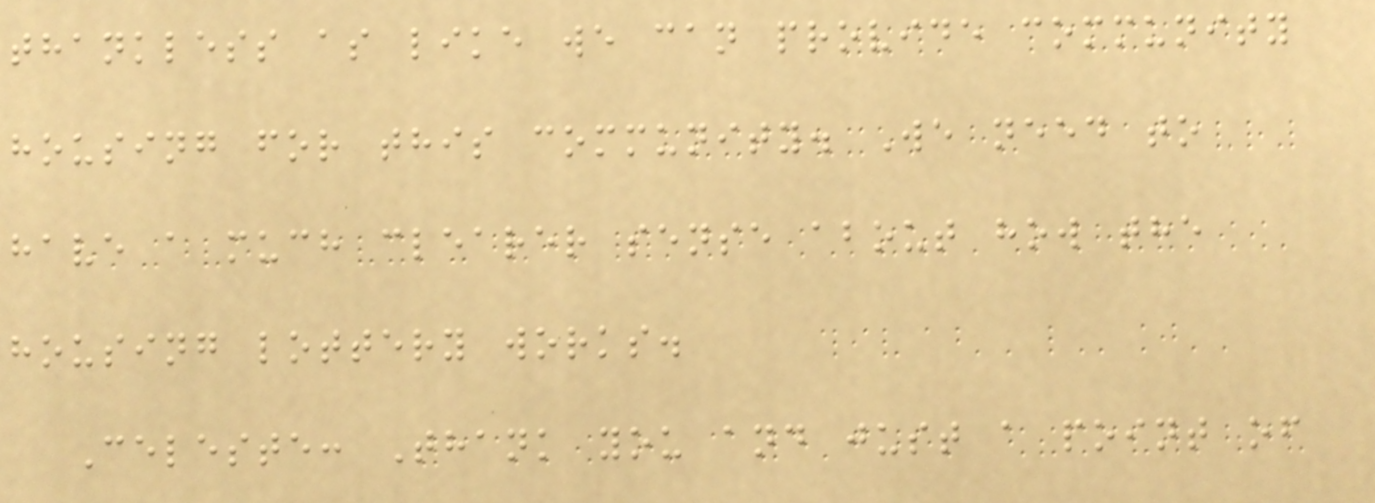thankless as like we can provide community
housing for this community. We need to
have a much clearer sense about how the
housing lottery works.
Celeste: Thank you and just a point of
